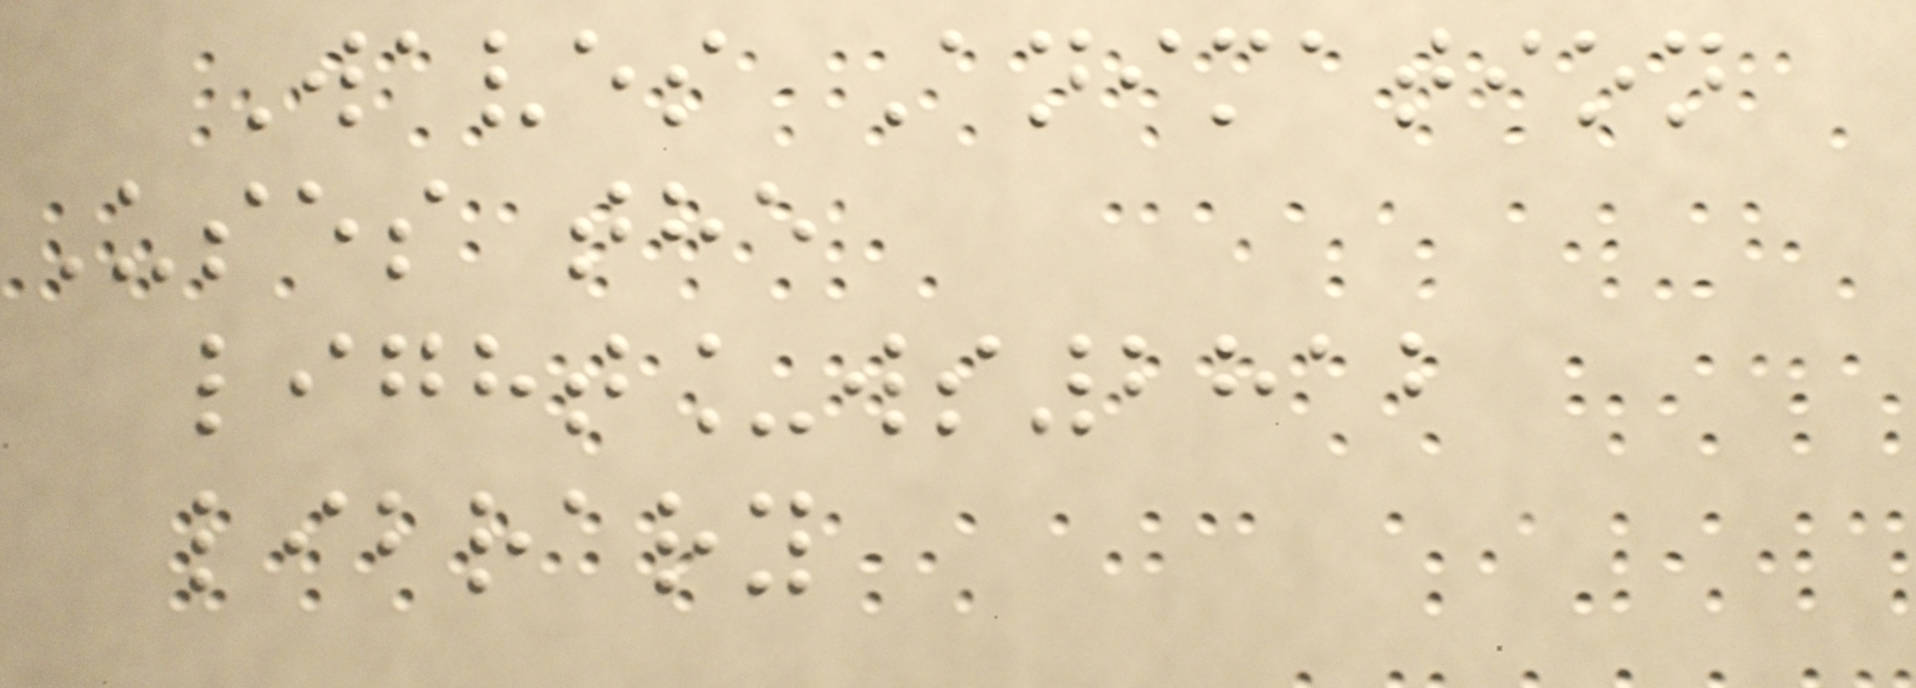Waves Animation
Uses the
light_ws2812
library
